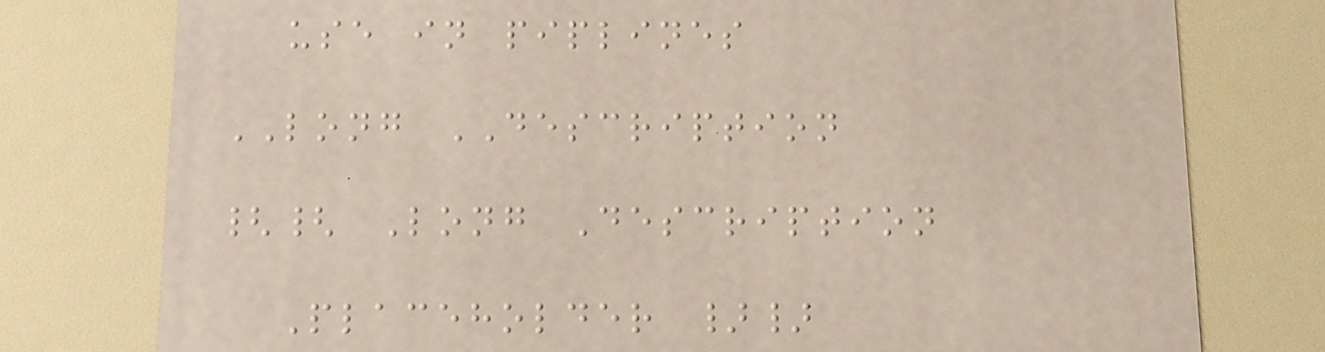use in piplines
LONG DESCRIPTION
{{ Long Description
Placeholder }}
